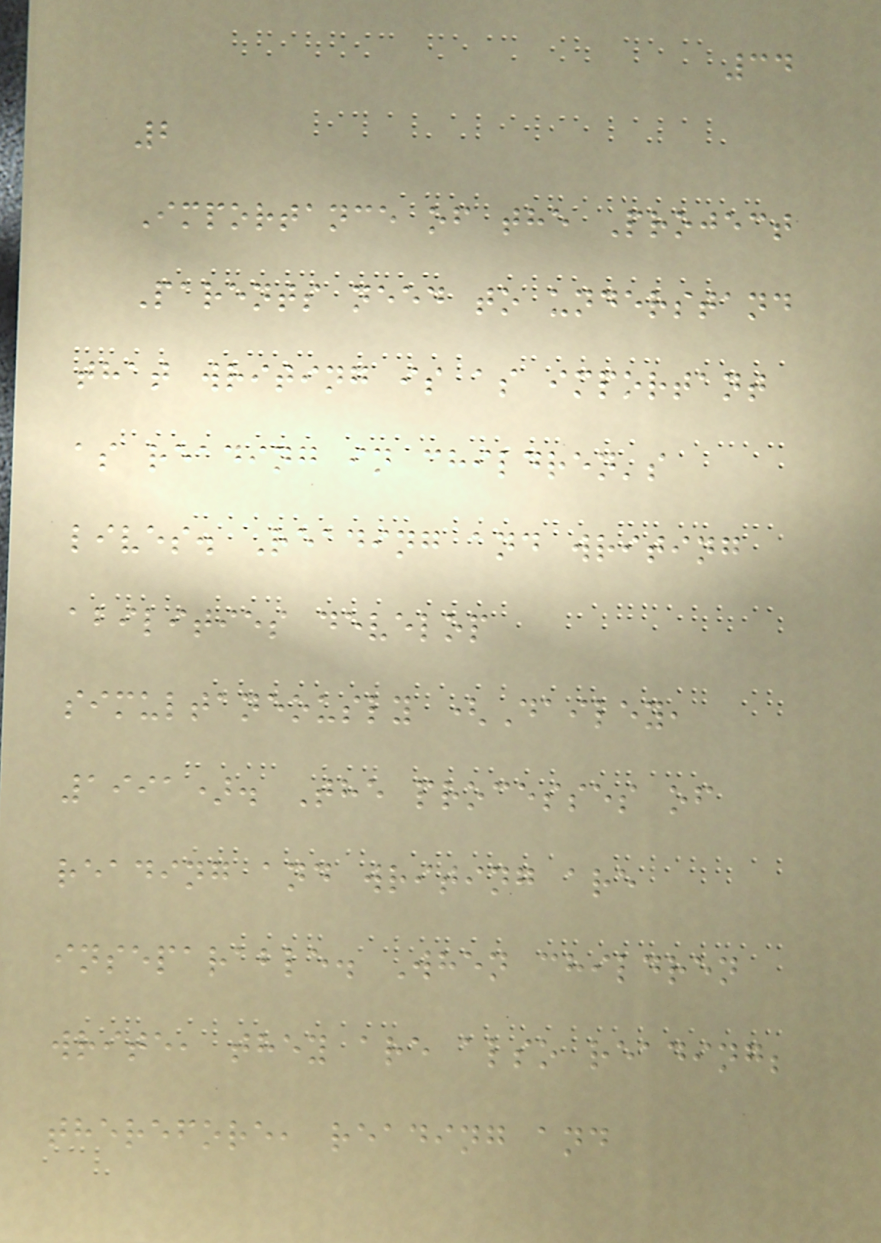34
2
Importance of the Project
Parents need to understand
that writing is as important
as reading in children's
lives. Reading and writing
abilities develop
simultaneously (Dailey,
1991). The processes of
reading and writing are
inseparable. When children
write, they are also reading;
therefore, reading and
